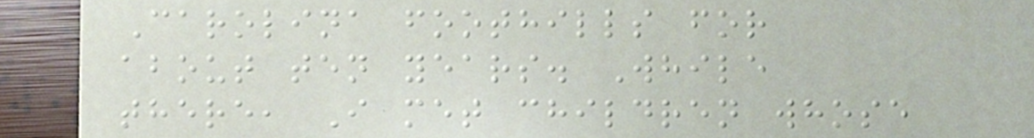Carolina foothills for
about ten years. While
there, I met children whose
